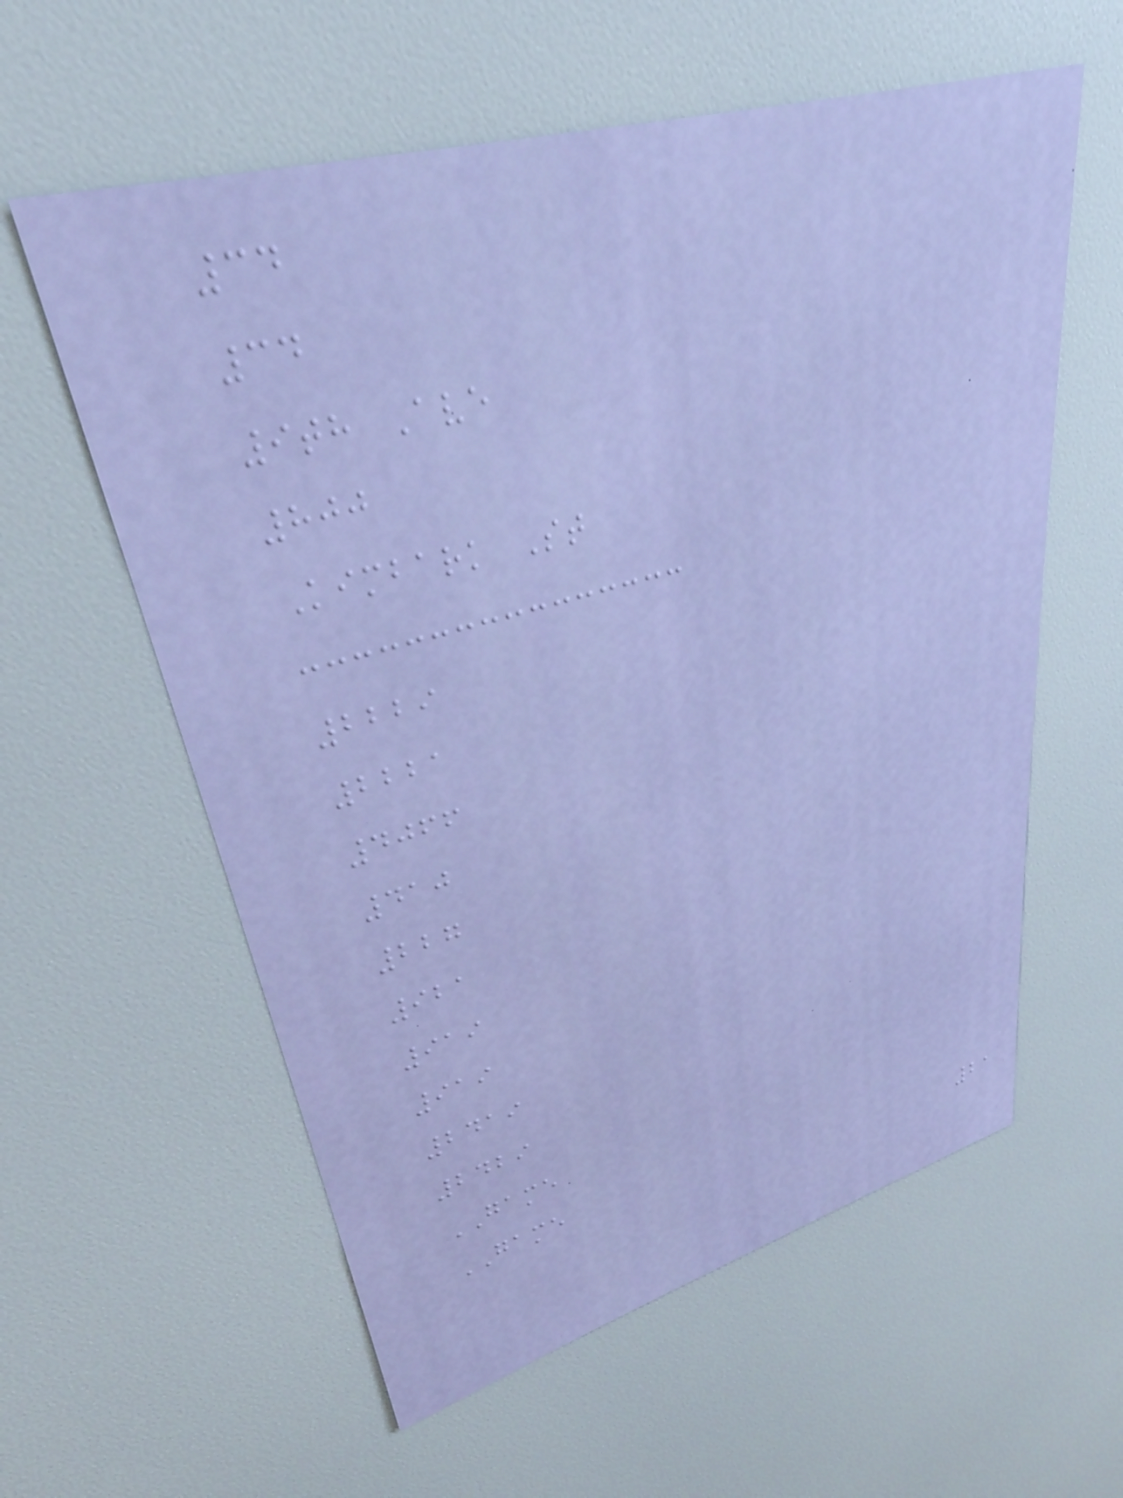34
34
9th Ave
800
Kimbark St
2229
2221
4066
410
227
921
919
919
2419
2429
GAME
GAME
21
